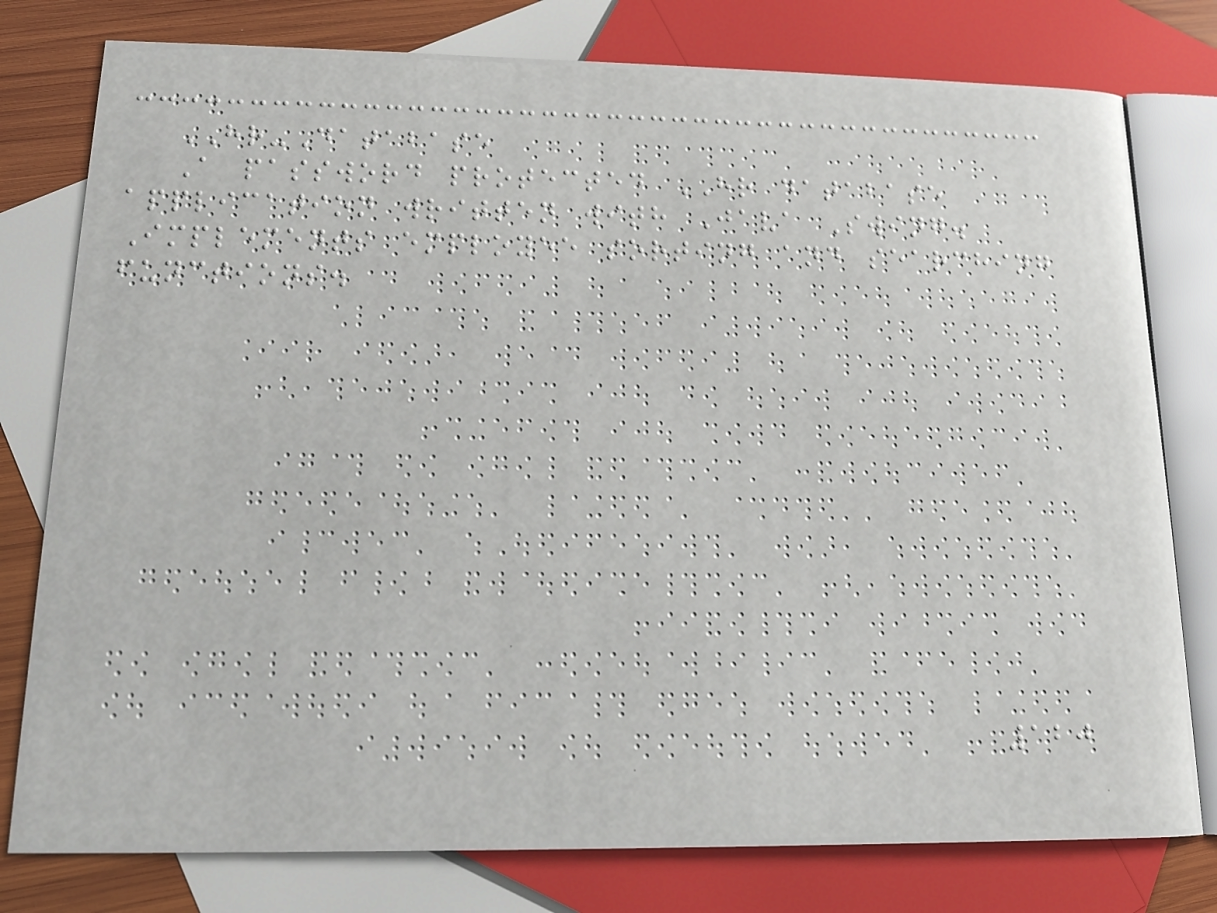HR-Database
A password protected HR database
application written with Java Swing.
Implements employee sorting and searching
functions.
120
